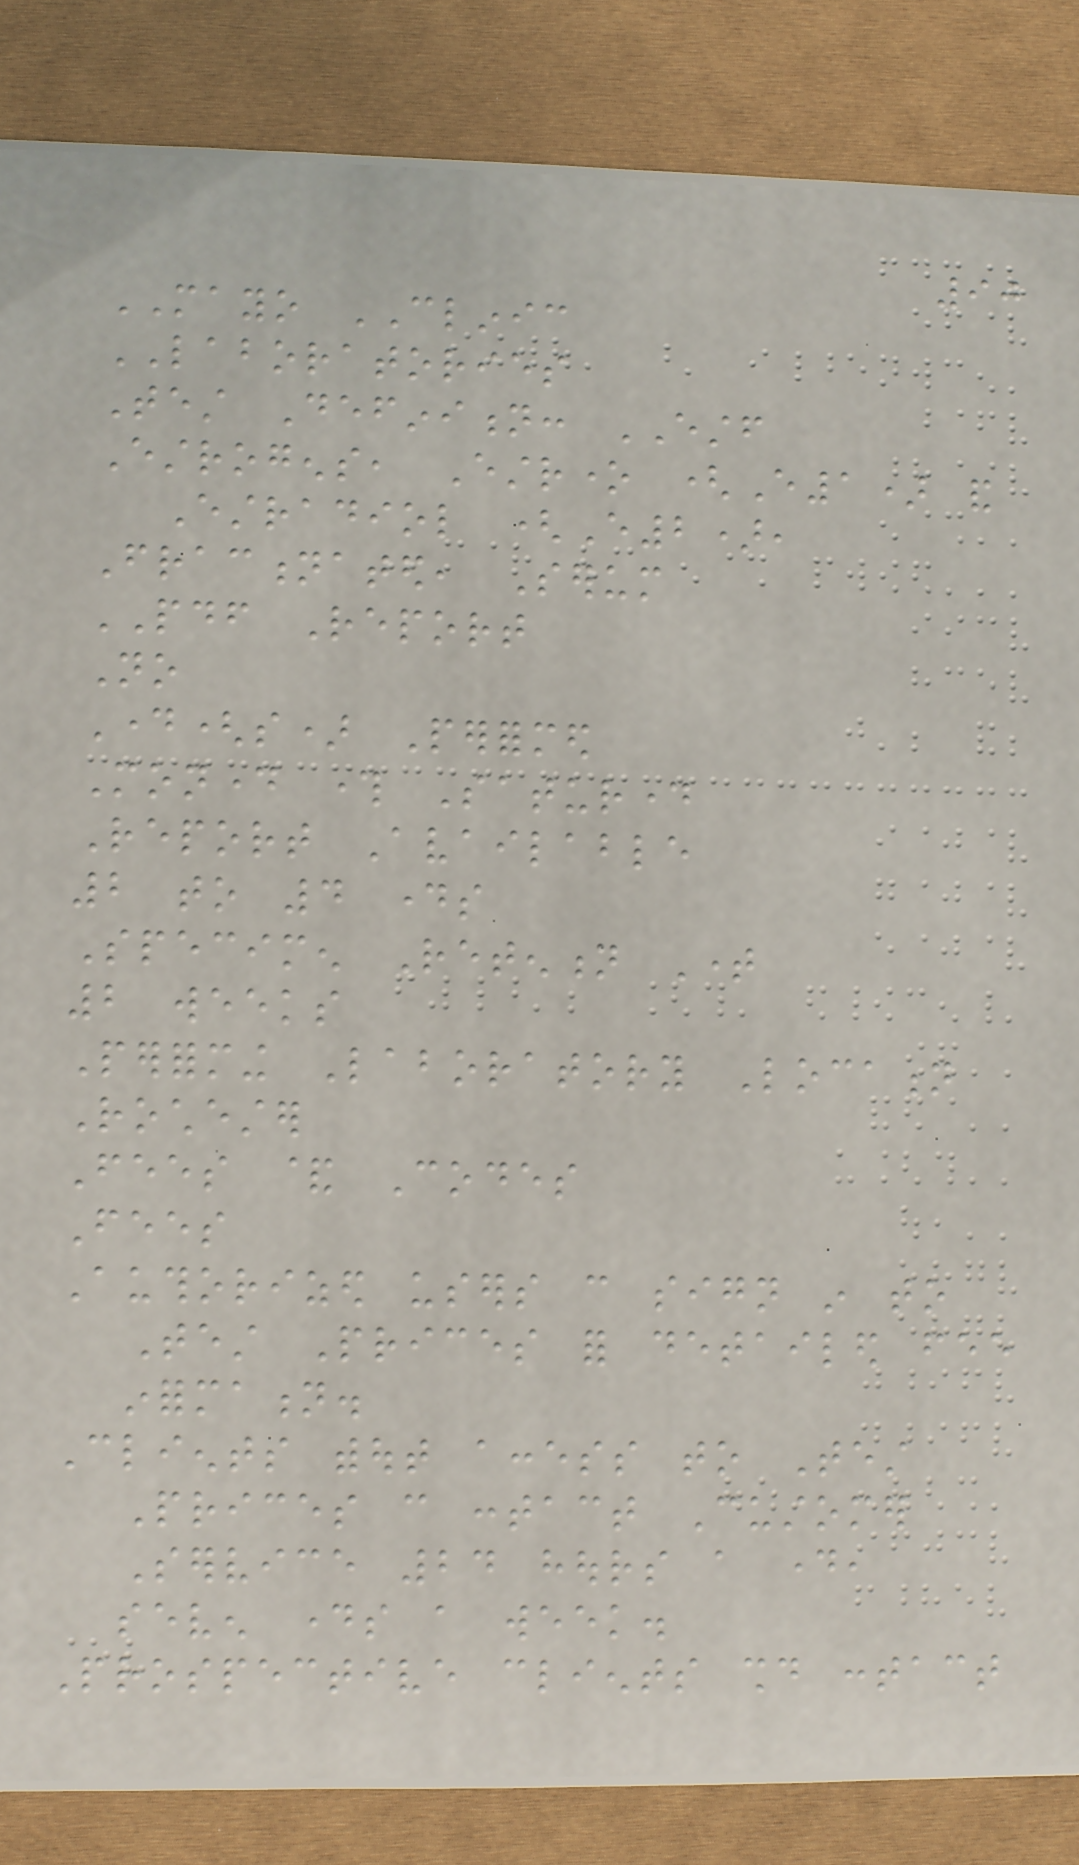90
MAYO CLINIC
LABORATORIES
Test Definition: ESTF
Estrogens, Estrone (E1) and
Estradiol (E2),
Fractionated, Serum
PDF Report
No
Day(s) Performed
Monday through Saturday
Report Available
2 to 4 days
Specimen Retention Time
2 weeks
Performing Laboratory Location
Rochester
Fees & Codes
Fees
Authorized users can sign in to
Test Prices for detailed fee
information.
Clients without access to Test
Prices can contact Customer
Service 24 hours a day,
seven days a week.
Prospective clients should contact
